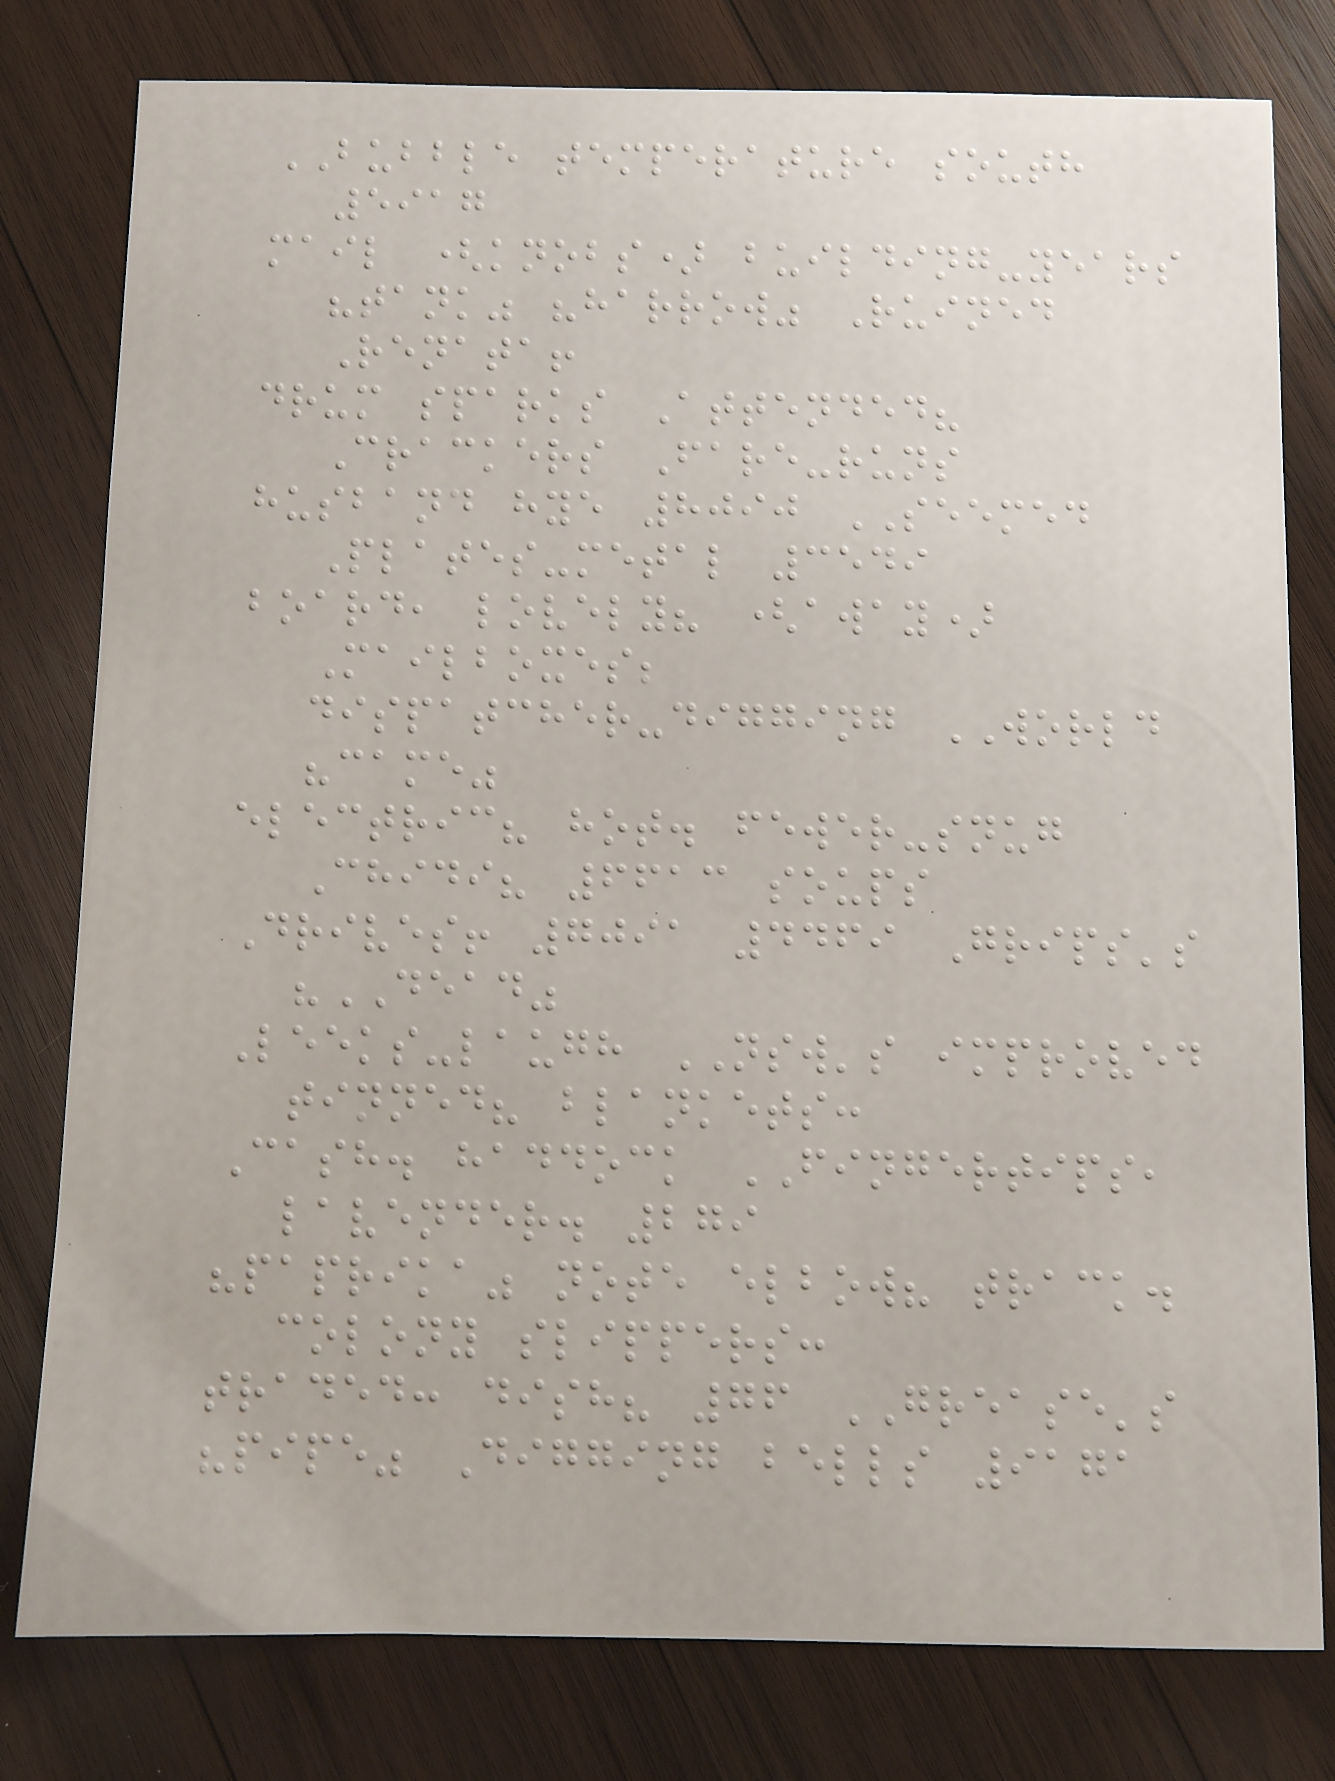BUBBLE temperature south
5917
mail (knobs) building-years
"tank" "harrow" Ruined
Renata!
drum sparks Attended?
Crackers Fare-runs
husband hye 8090 SEEMED
Plates-metal 3549
board, lovely? (away)
Mailboxes;
dispatcher-digging WORLD
"came"
electric? hot. fewer-snug
Chidi? 6613 soups
Drives! 7091 4469 Grips's
"DEAD"
Leeks-laugh NSW's improved
tinned? blankets:
Cash. haddock FINGERTIPS,
lavender. 279
"paprika" note elbow? track.
colony slippers:
traded: dish? 76 GREASE's
"pipe" Digging bells 9171
